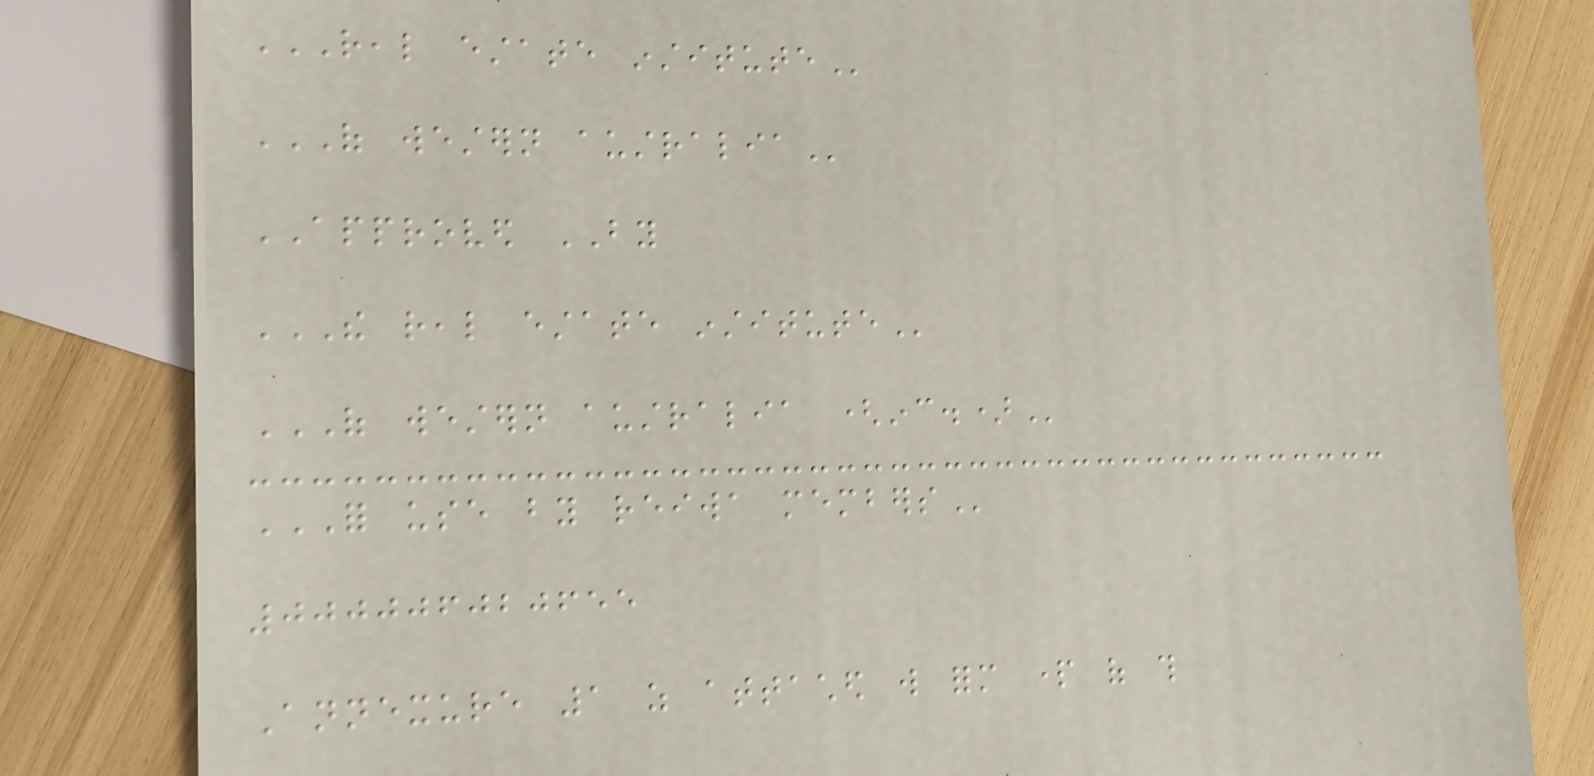REAL ESTATE INSTITUTE
OF WESTERN AUSTRALIA
APPROVED BY
THE REAL ESTATE INSTITUTE
OF WESTERN AUSTRALIA (INC.)
FOR USE BY REIWA MEMBERS
000006020655
Annexure 1 as attached will form part of this
